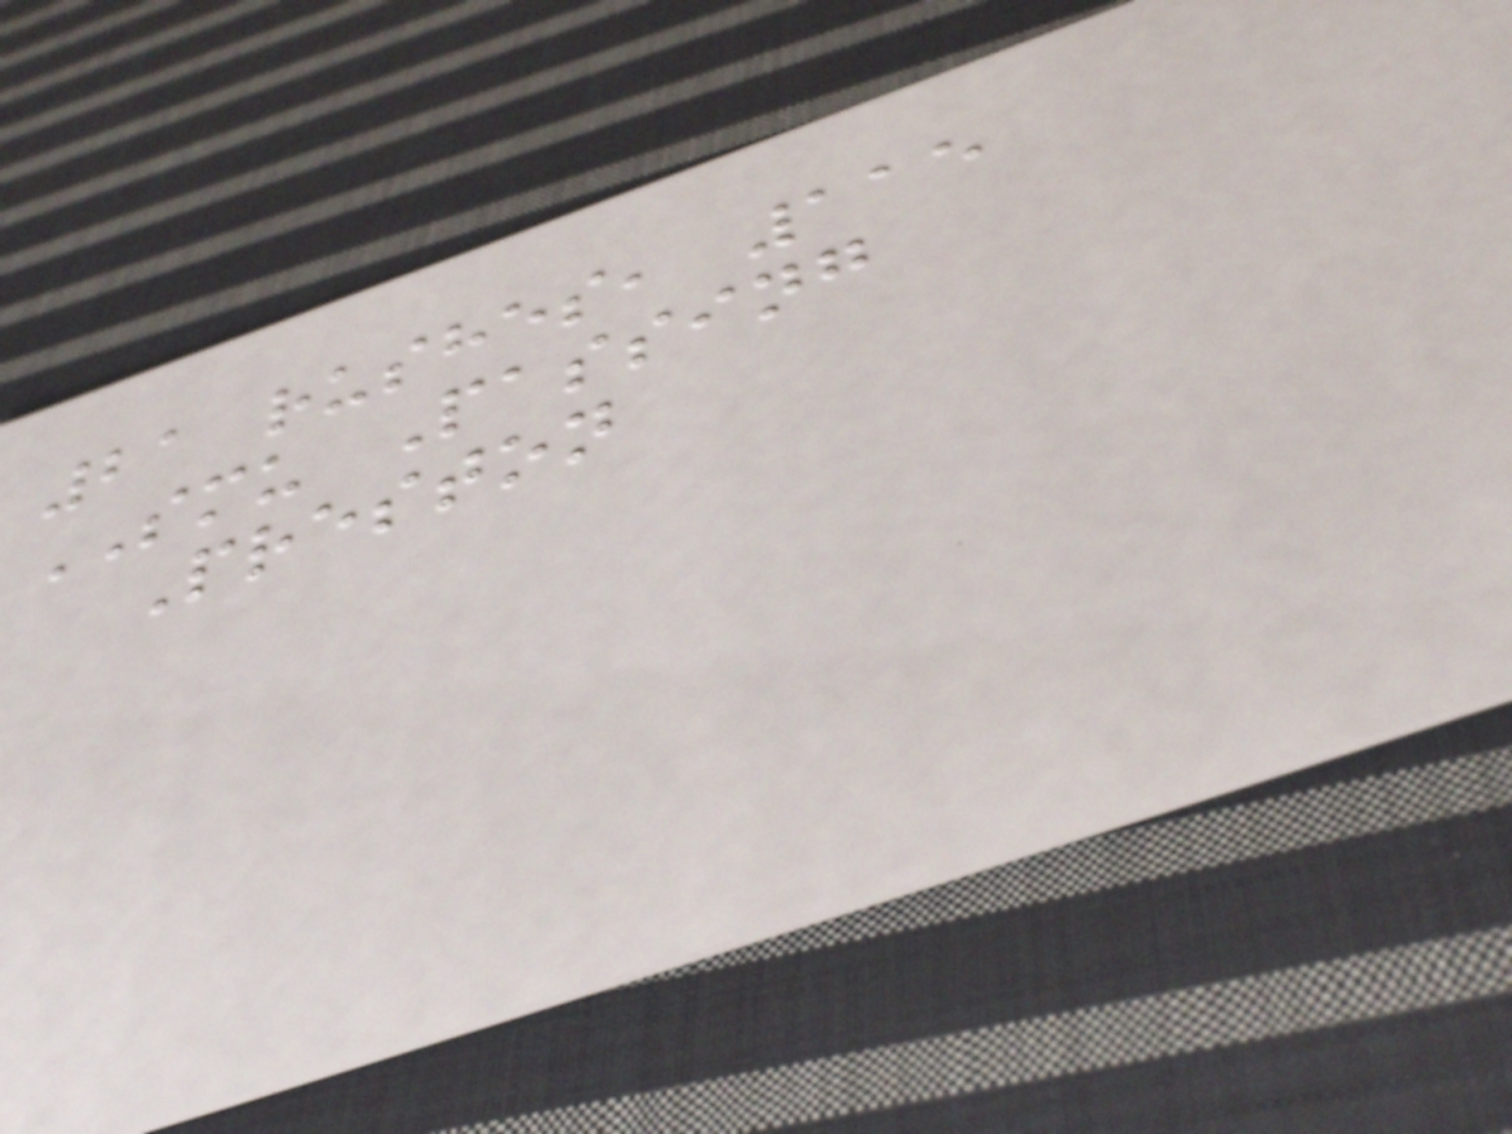21 rushes, 115
SMU Passing
Preston
